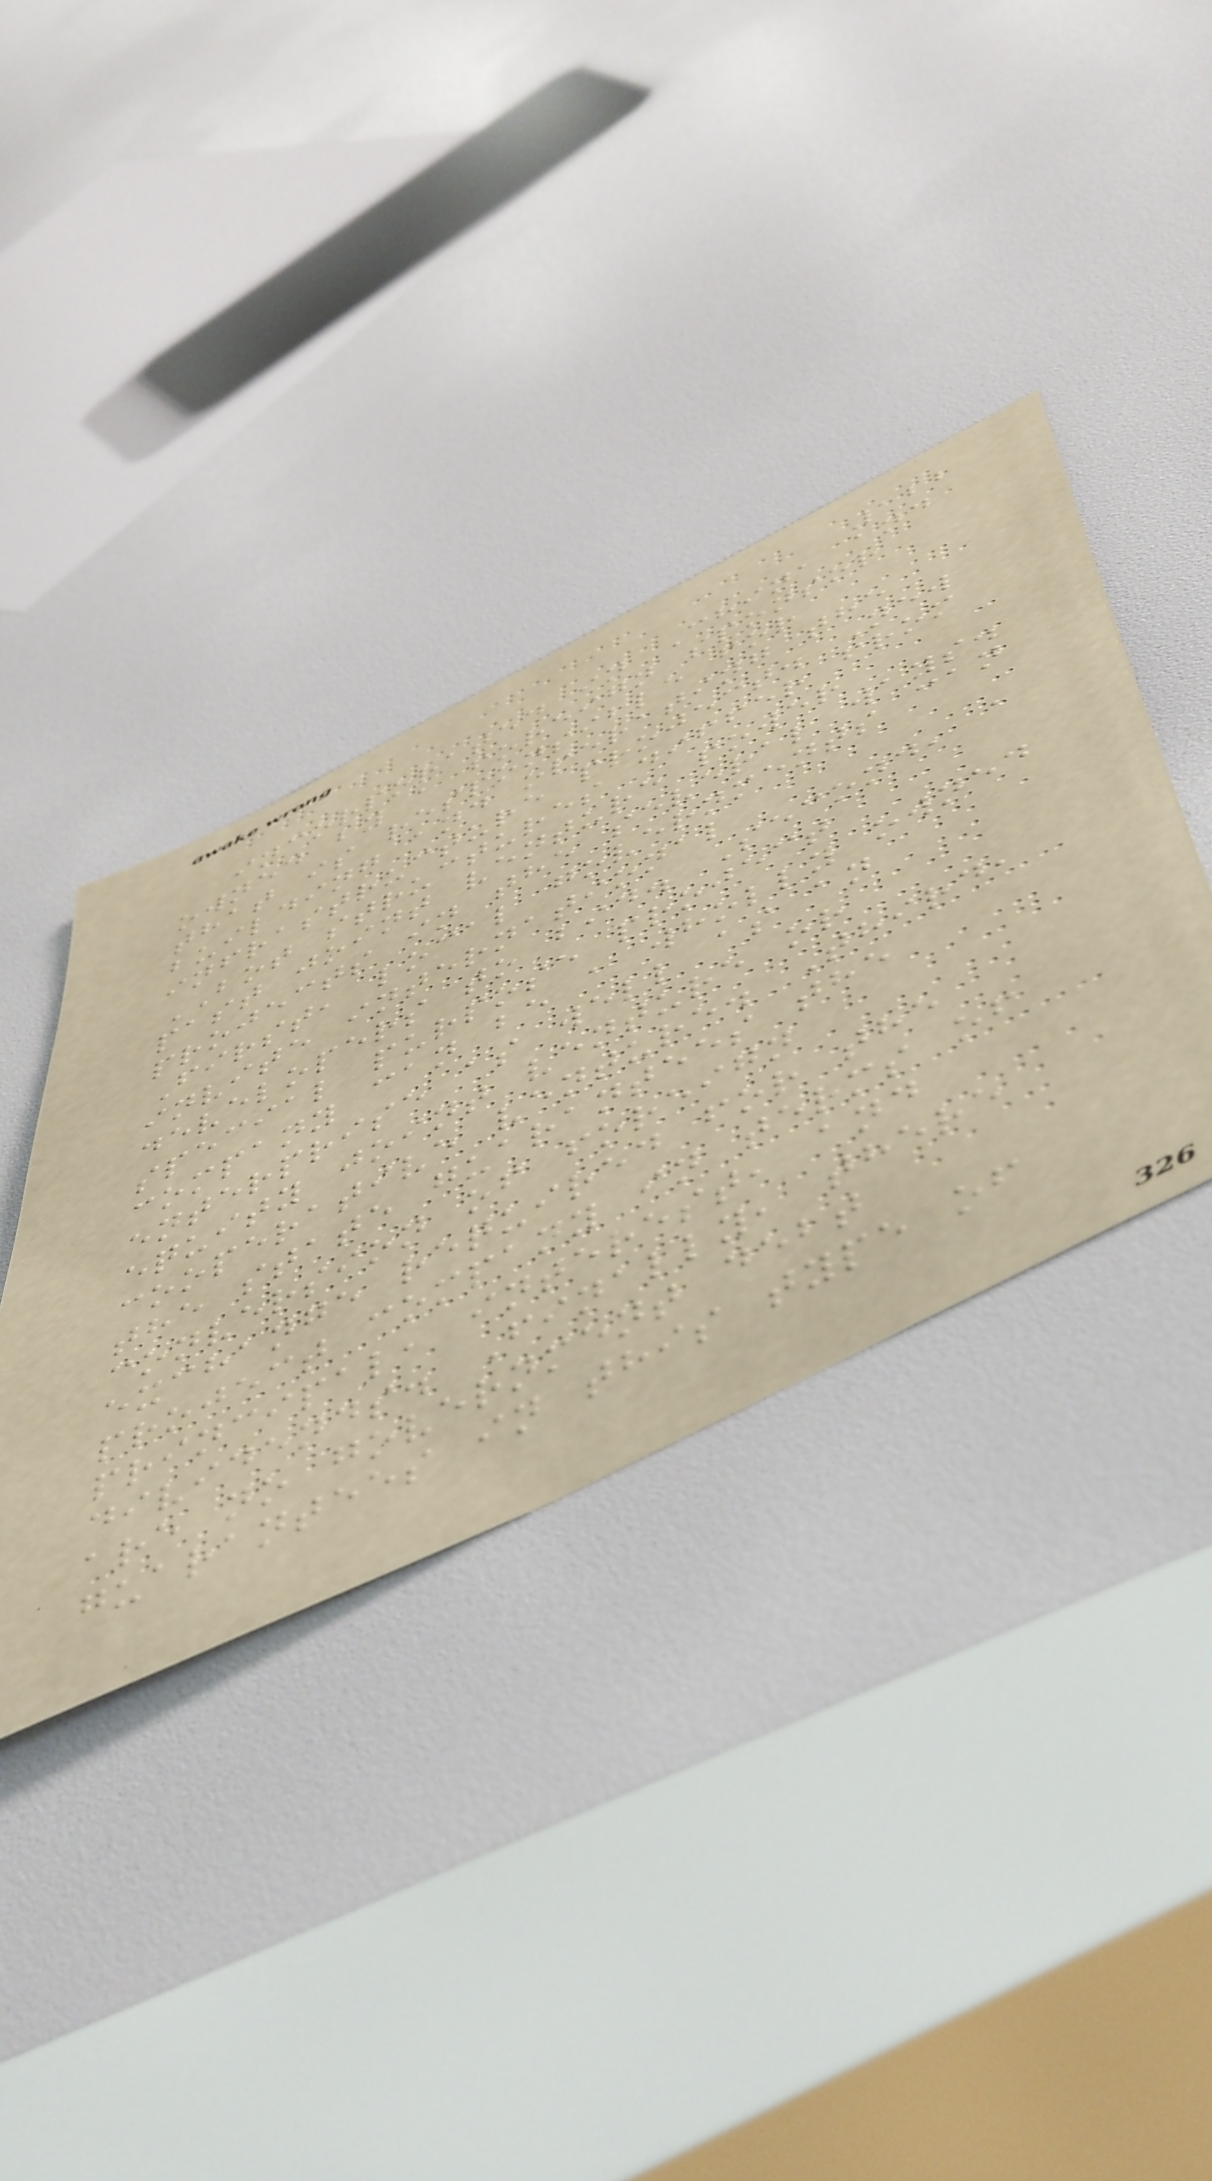122
incorporated in China and
owned by a foreign sponsor
that is responsible for
building and operating the
infrastructure project. New
BOT structures differ from
past joint venture power
projects in the several ways.
First, local governments can
invite international
developers to bid. Second, a
special purpose project
company can be a wholly owned
enterprise as well as an
equity joint venture or
cooperative venture. Third,
the state guarantees the
conversion of foreign
exchange required for the
project company in terms of
principal, interest, and
dividends. Finally, there
are no government debt
guarantees in this type of
